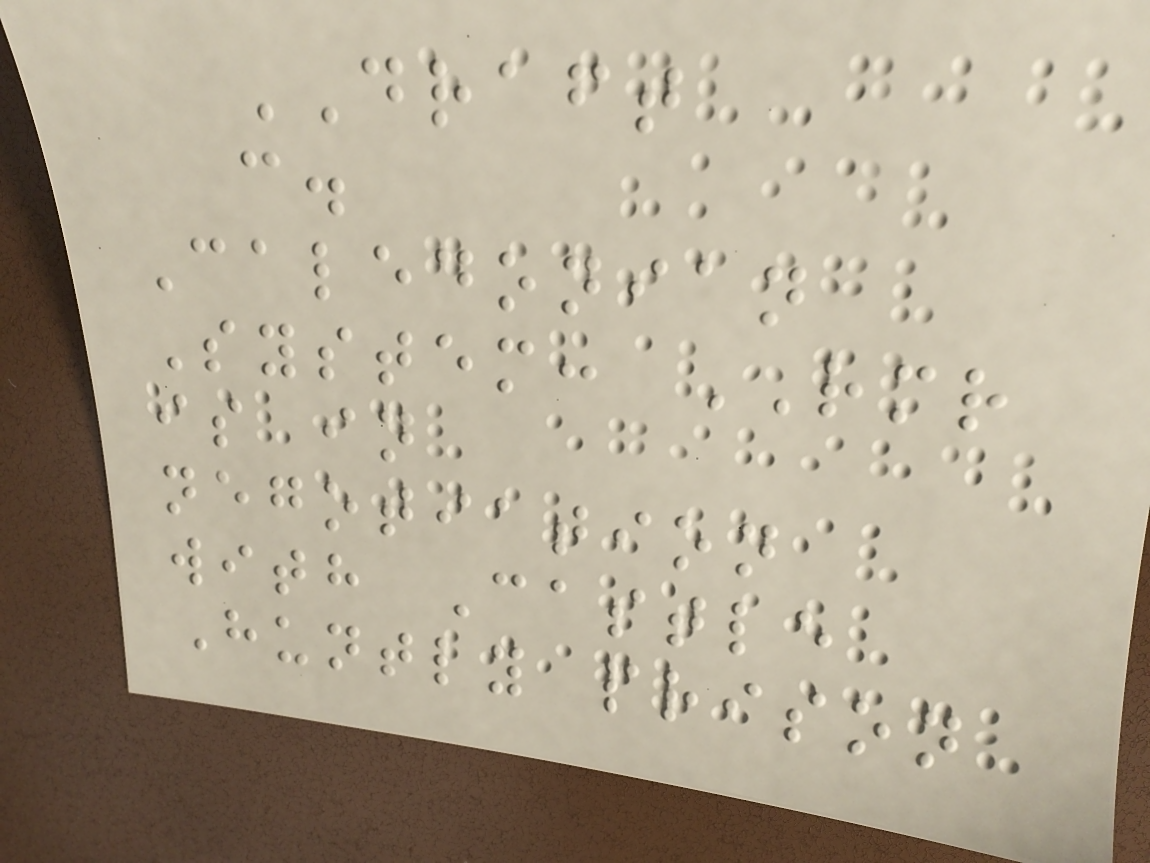DRAFT
c.
Caledonian
System: RMR
is in
negotiation
with Castle
Huntly prison
